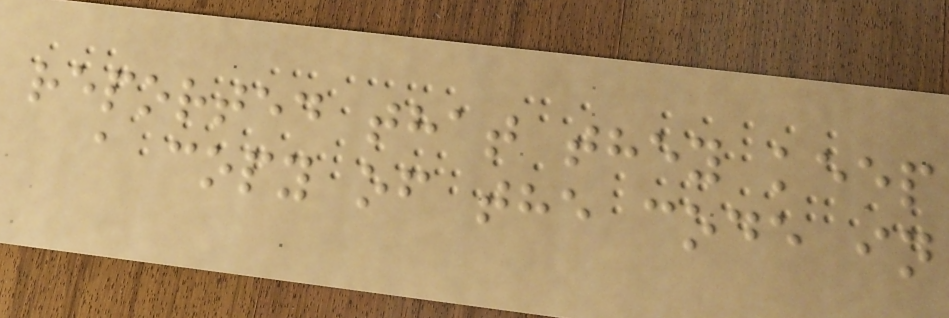reported that they keep
a copy of the code in
